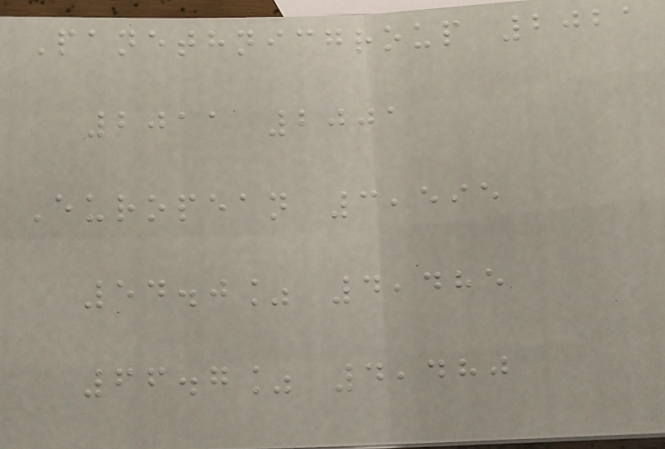Panethnicgroup 2021
2011 2001
European 3,595
54.0% 4,485
66.7% 4,480
